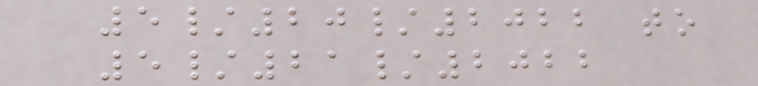5/20/2022 to
5/21/2022
